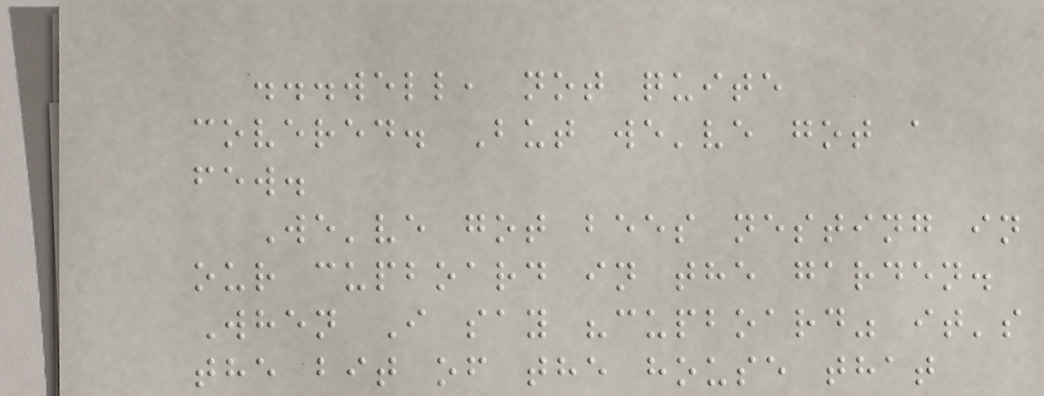...well, not quite
covered. But we've got a
few.
We've got bees nesting in
our cupboard in the garden.
When I say "cupboard" it's
the bit of the house that
